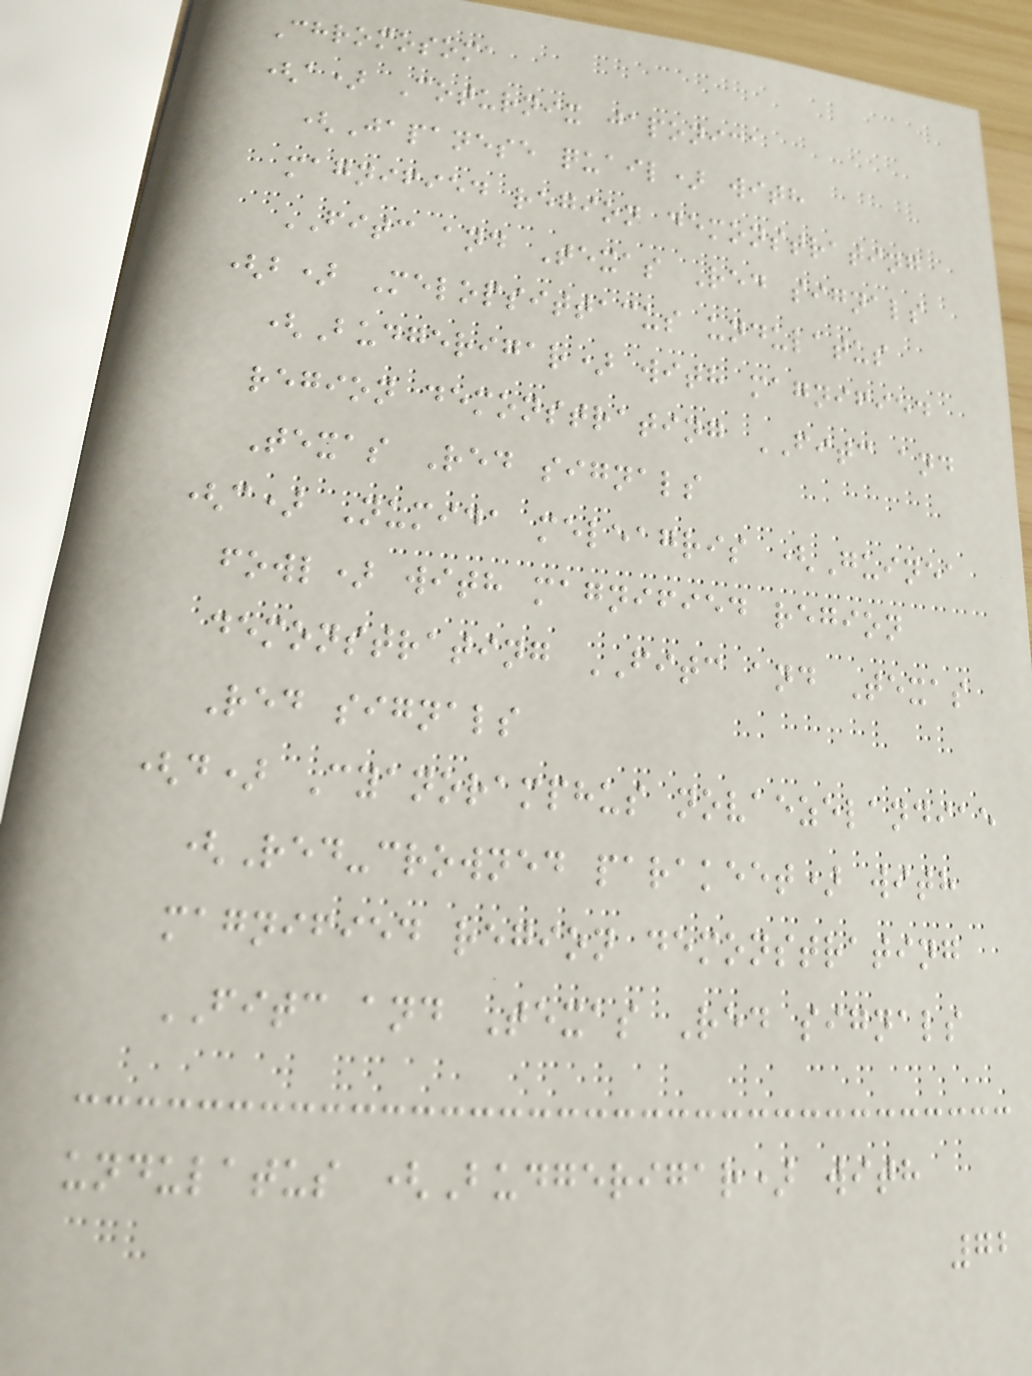Chromosoma
(a) Coturnix japonica
(Japanese quail) with
magnified region demonstrating
FITC and Texas Red signals
(b) Melopsittacus undulatus
(Budgerigar) with magnified
region demonstrating FITC and
Texas Red signals
(c) Numida meleagris (Guinea
fowl) with magnified region
demonstrating FITC and Texas
Red signals
(d) Cyanoramphus novaezelandiae
(Red-crowned parakeet) with
magnified region demonstrating
FITC and Texas Red signals
undulatus (Budgerigar) with
72
